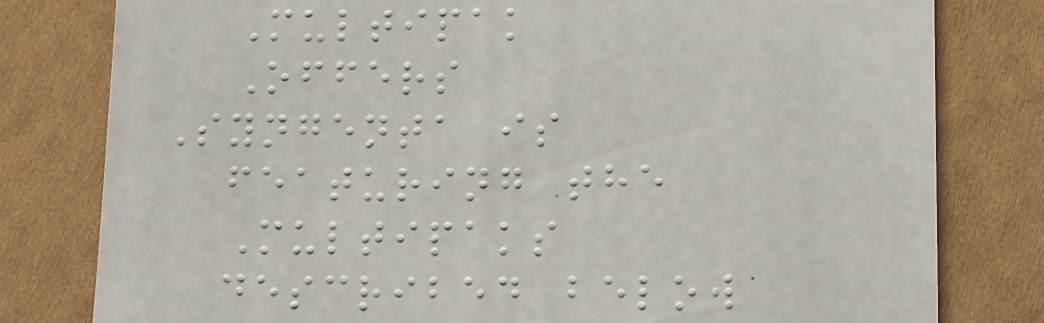Multipak
Offers
Syngenta is
featuring the
Multipaks
described below
